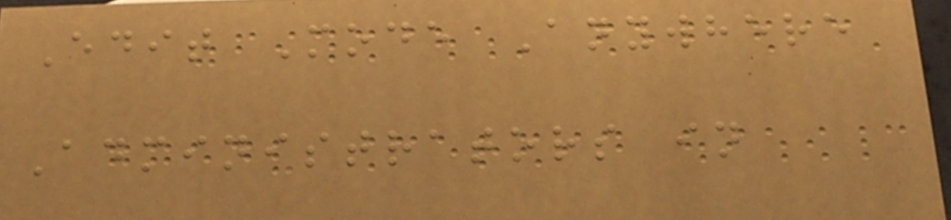Edit Mode Anywhere
Administrators in
